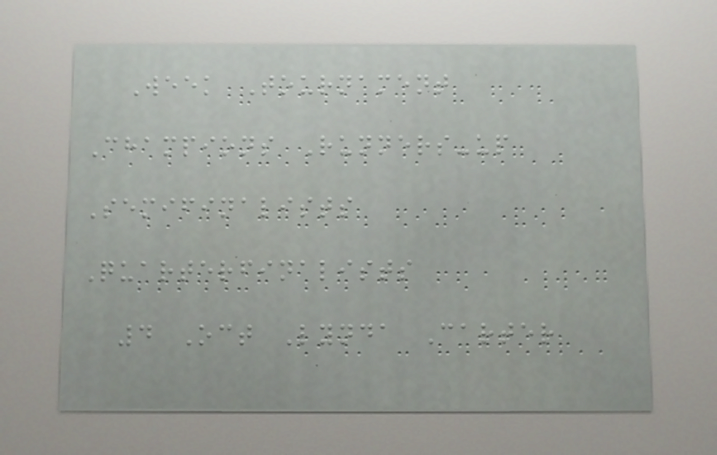Week Tournament
Champions Runners-up
Semifinalists
Quarterfinalists
4 Oct Lynda Carter
